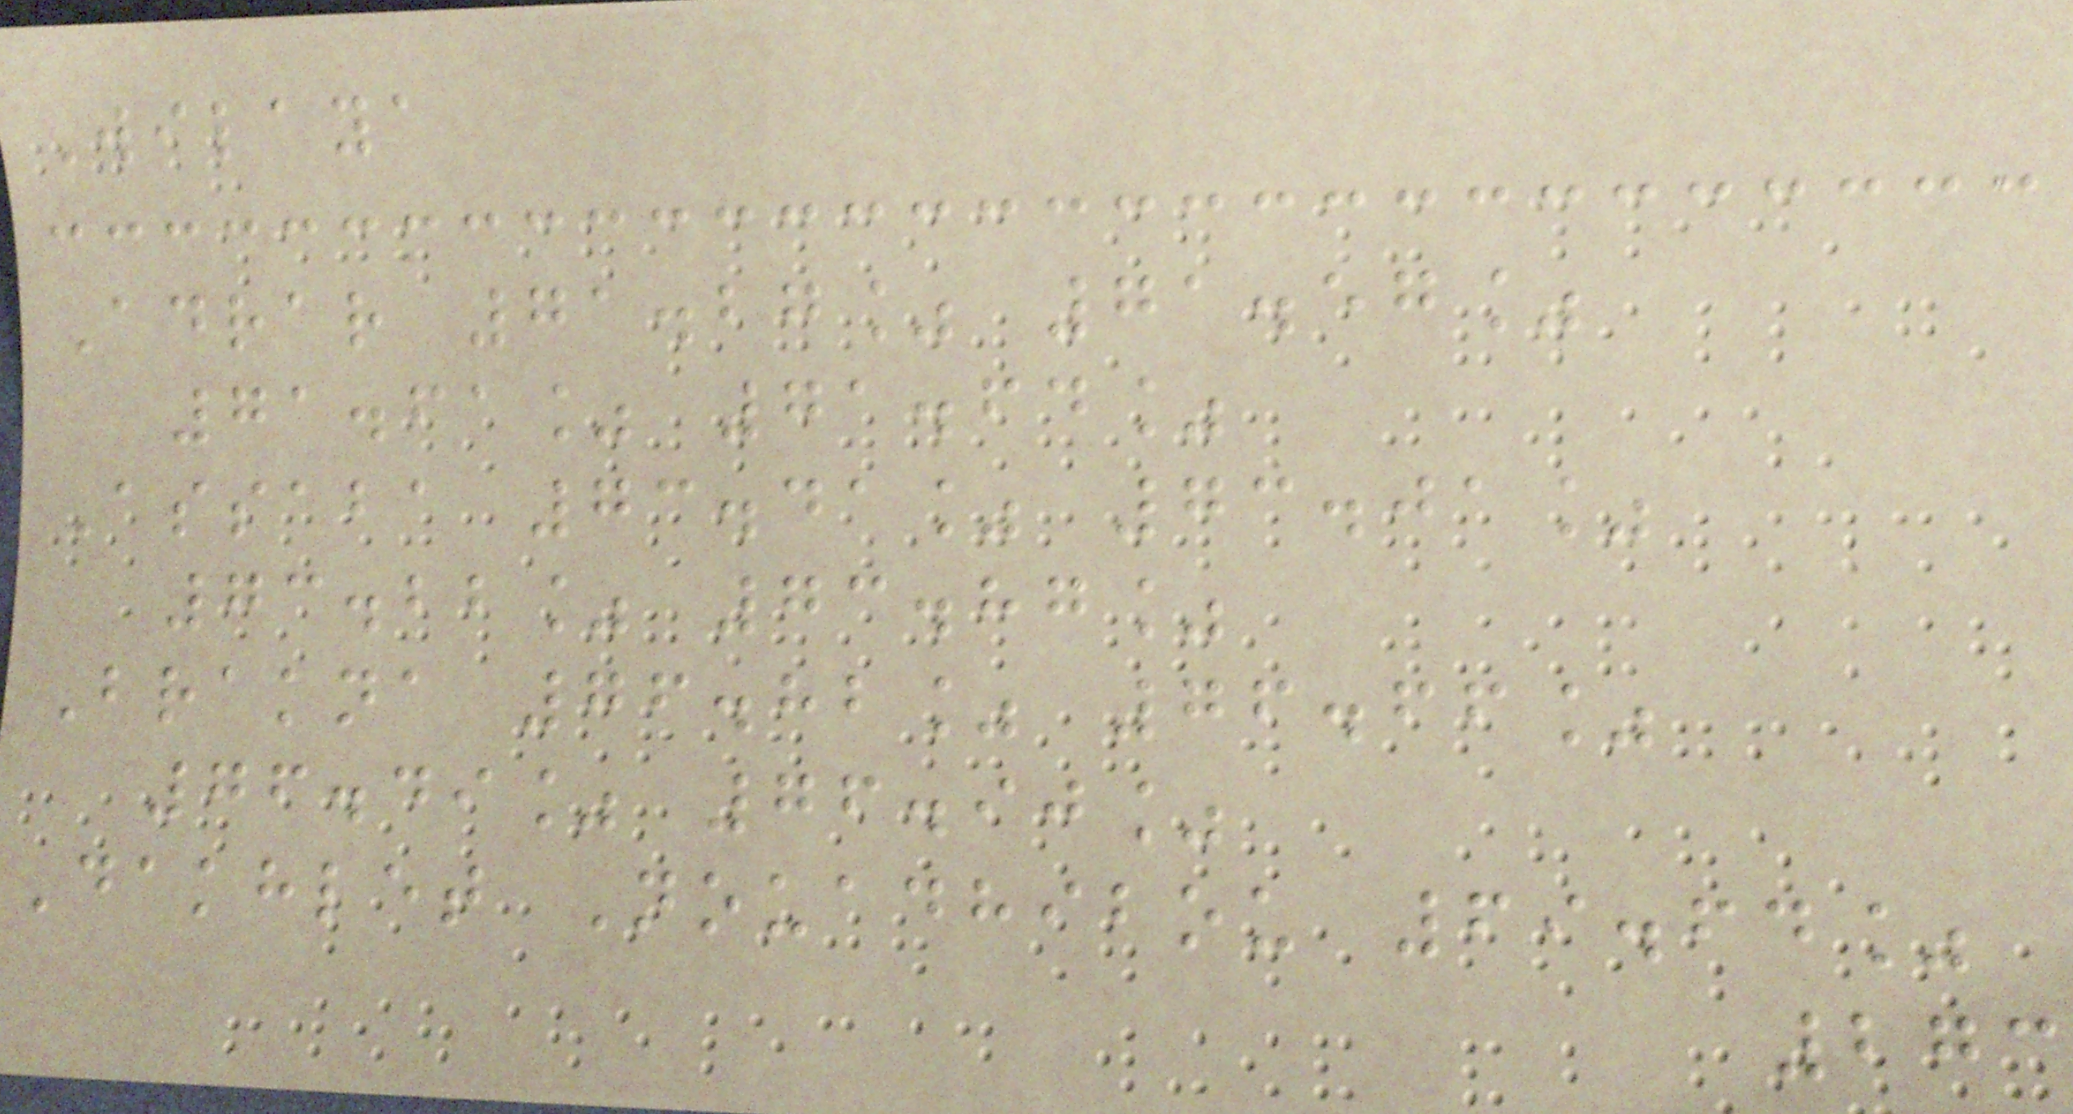Wilaya
Adrar 71.27% 71.57%
71.61% 71.64%
Assaba 73.41% 73.01%
73.22% 73.87%
Brakna 76.82% 76.66%
76.49% 76.90%
Dakhlet Nouadhibou 69.64%
273
